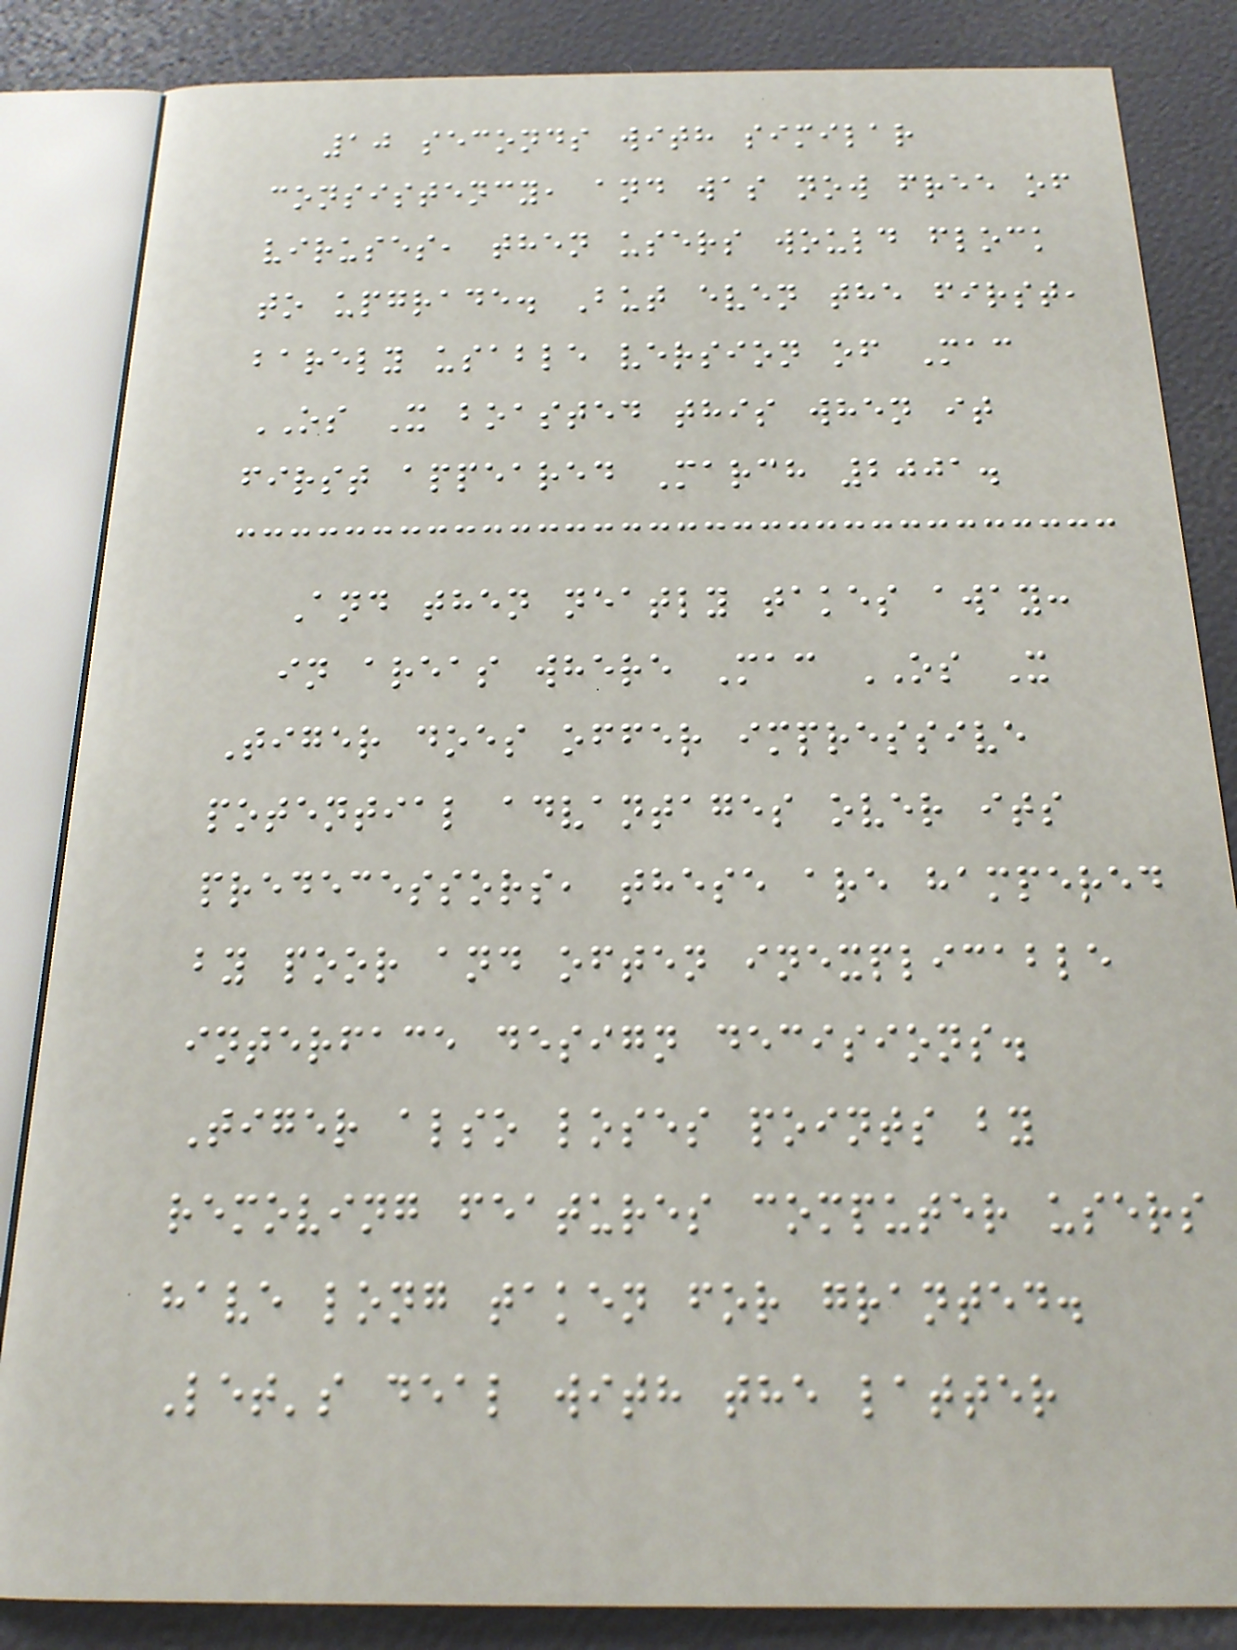10 seconds with similar
consistency, and was now free of
viruses, then users would flock
to upgrade. But even the first,
barely usable version of Mac
OS X boasted this when it
first appeared March 2001.
And then neatly takes away:
in areas where Mac OS X
Tiger does offer impressive
potential advantages over its
predecessors, these are hampered
by poor and often inexplicable
interface design decisions.
Tiger also loses points by
removing features computer users
have long taken for granted.
Let's deal with the latter
